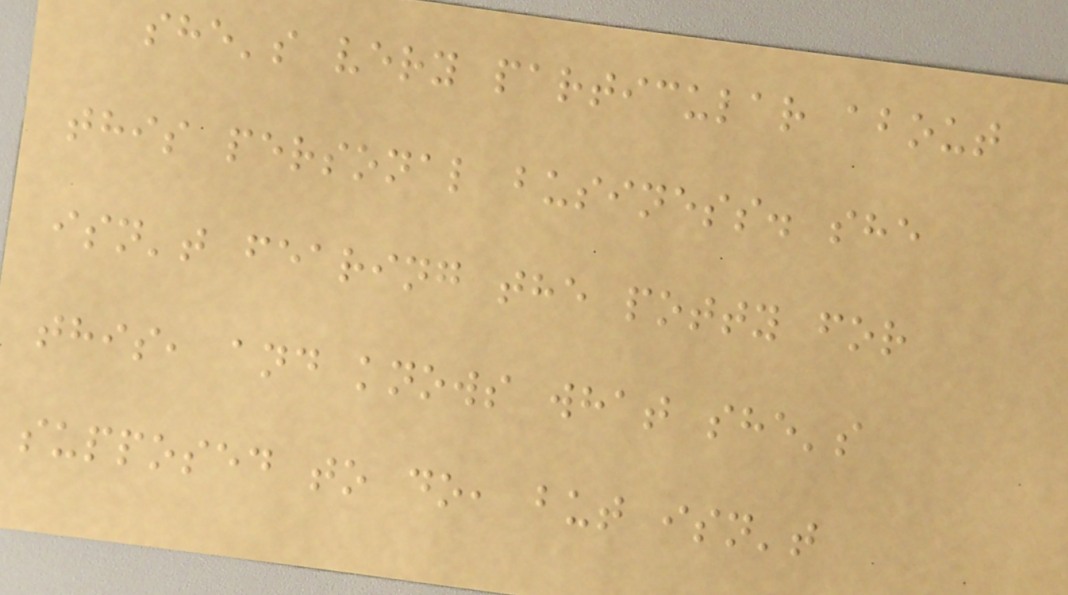she's very particular about
this personal business. she
isn't fearing the potty for
this, and knows what she's
supposed to do, but isn't
